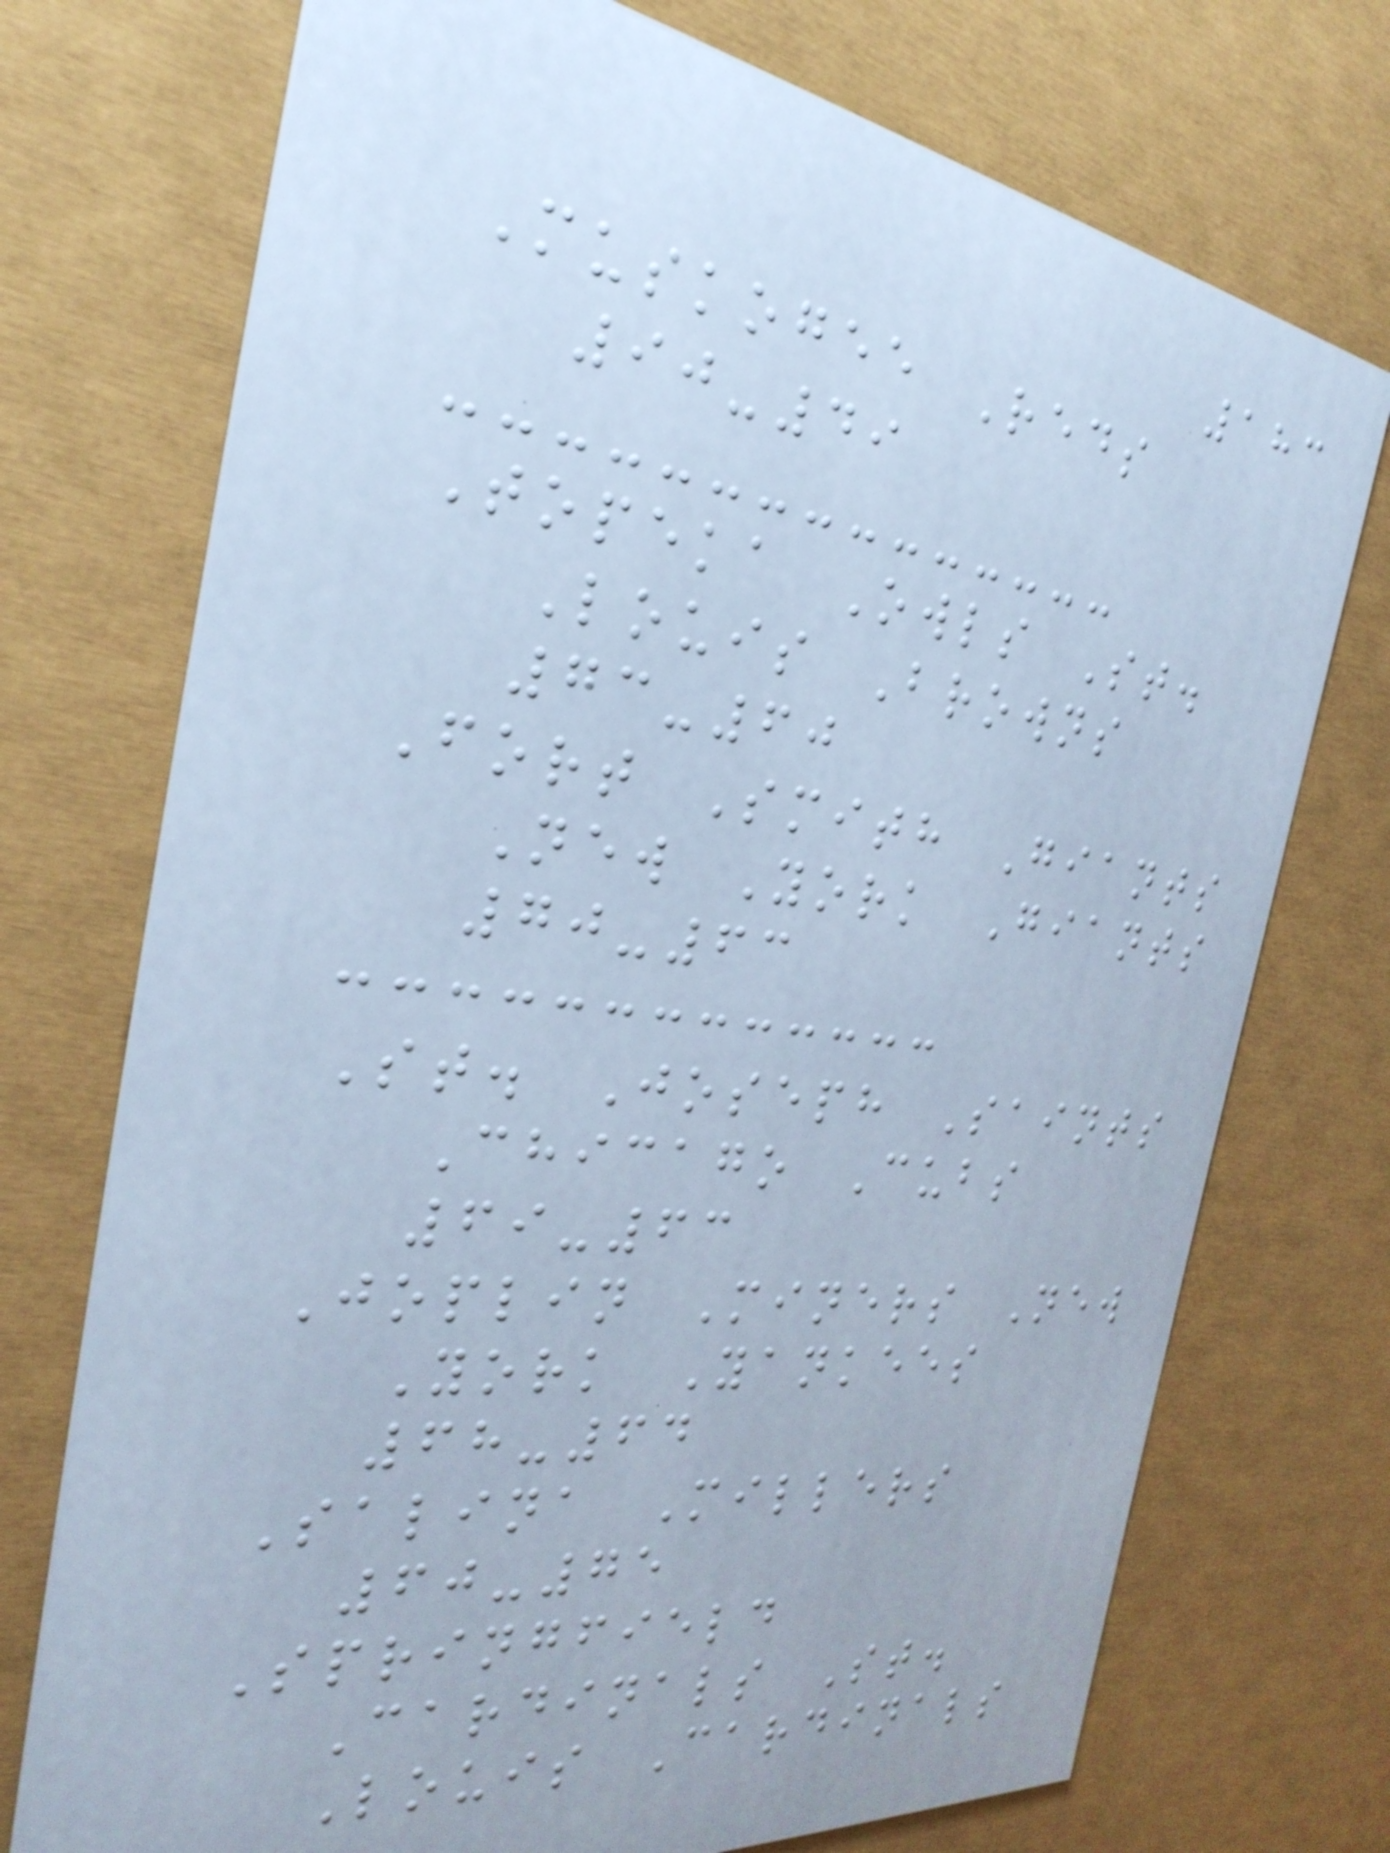183
Muskogee Reds
90-49
Topeka Owls St.
Louis Browns
73-60
Fort Smith Giants
New York Giants
70-63
St. Joseph Saints
Chicago Cubs
69-63
Joplin Miners New
York Yankees
68-64
Salina Millers
60-75
Springfield
Cardinals St.
Louis Cardinals
